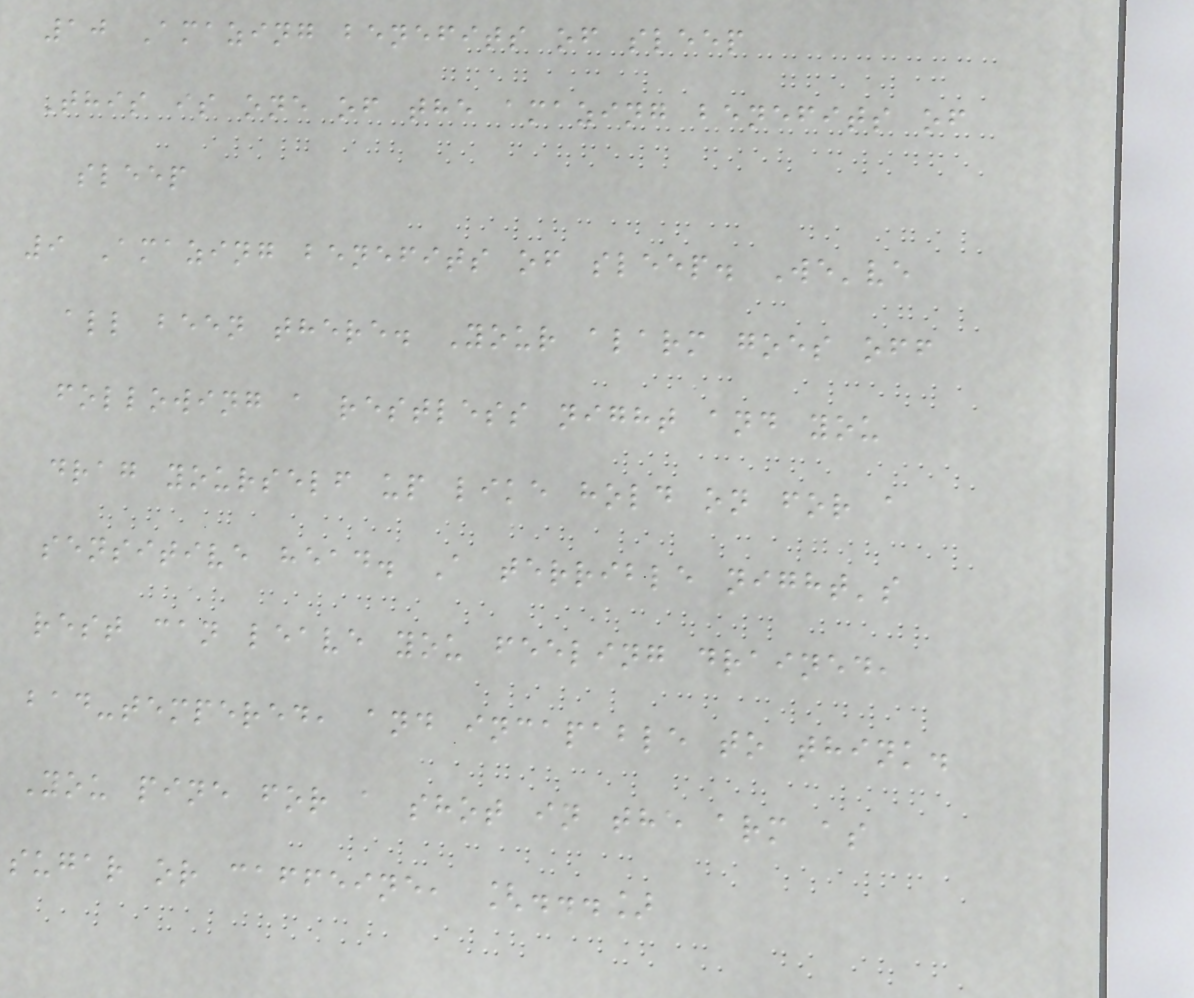10 Amazing benefits of sleep
This is one of the amazing benefits of
sleep
9 Amazing benefits of sleep. We've
all been there. Your alarm goes off
following a restless night and you
drag yourself up like hold on for a
sensitive head. A terrible night's
rest can leave you feeling drained,
bad-tempered, and incapable to think.
You pine for a shot in the arm as
sugar or caffeine, [...]
